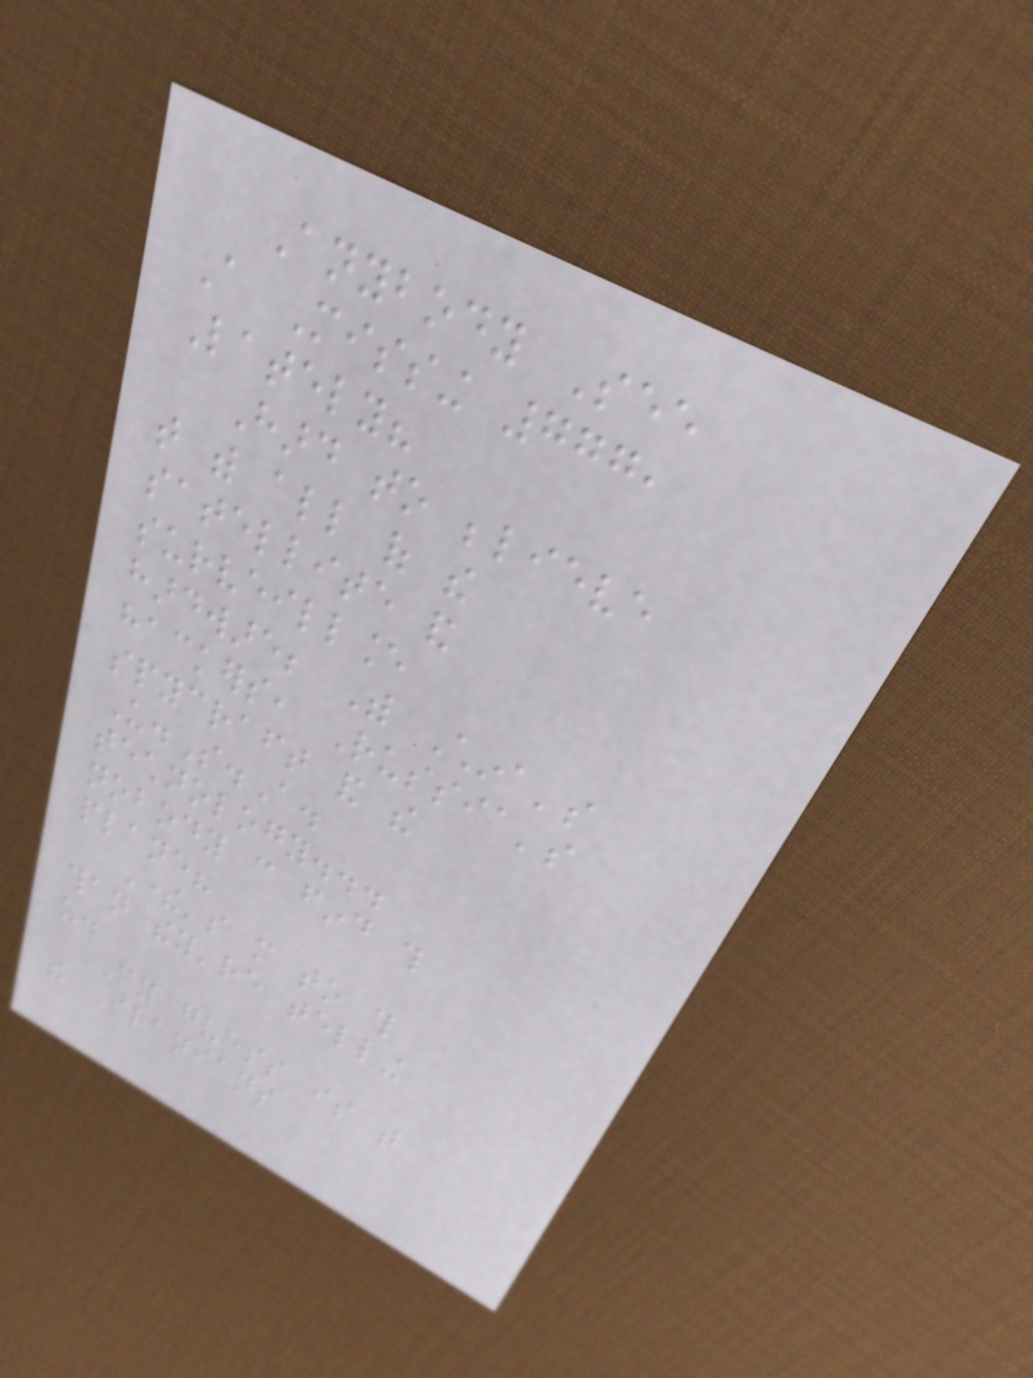Anybody See
A Missing 777,
Lately?
Hard to believe
that with all of the
satellite and
surveillance
hardware; With China's
hackers, Russia's
spycraft and the
U.S.A.
technology...
nobody can find this
plane?
There's more to this
than they're telling
us.
My guess is that
the Iranians
